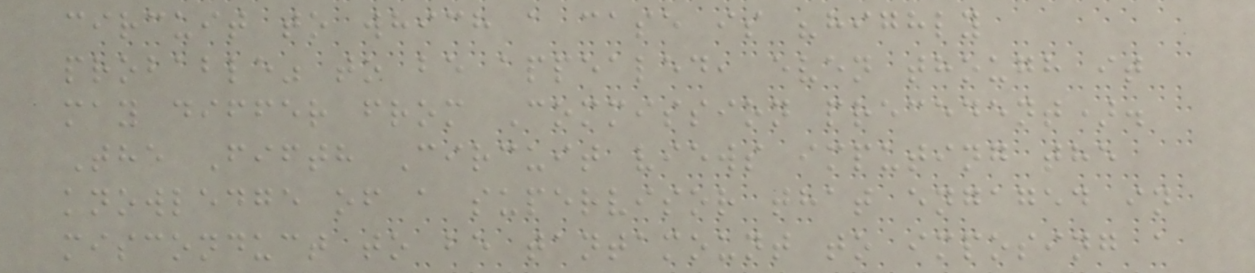circuit to which a case is "highly
probable" to be appealed, even though it
may differ from Commission precedent).
The Fifth Circuit views imputing the
knowledge of a supervisor that engaged in
misconduct to be tantamount to imposing a
